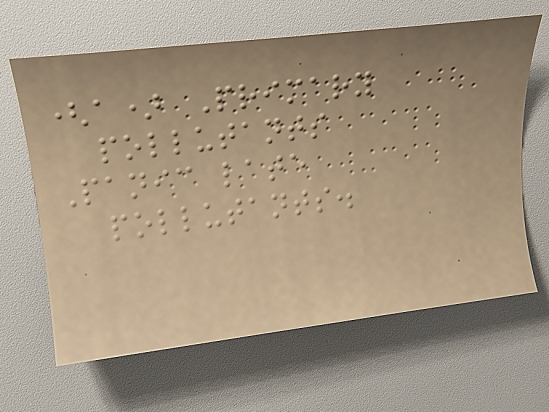(a) Primary
pollutants
Panic late
pollutants.
